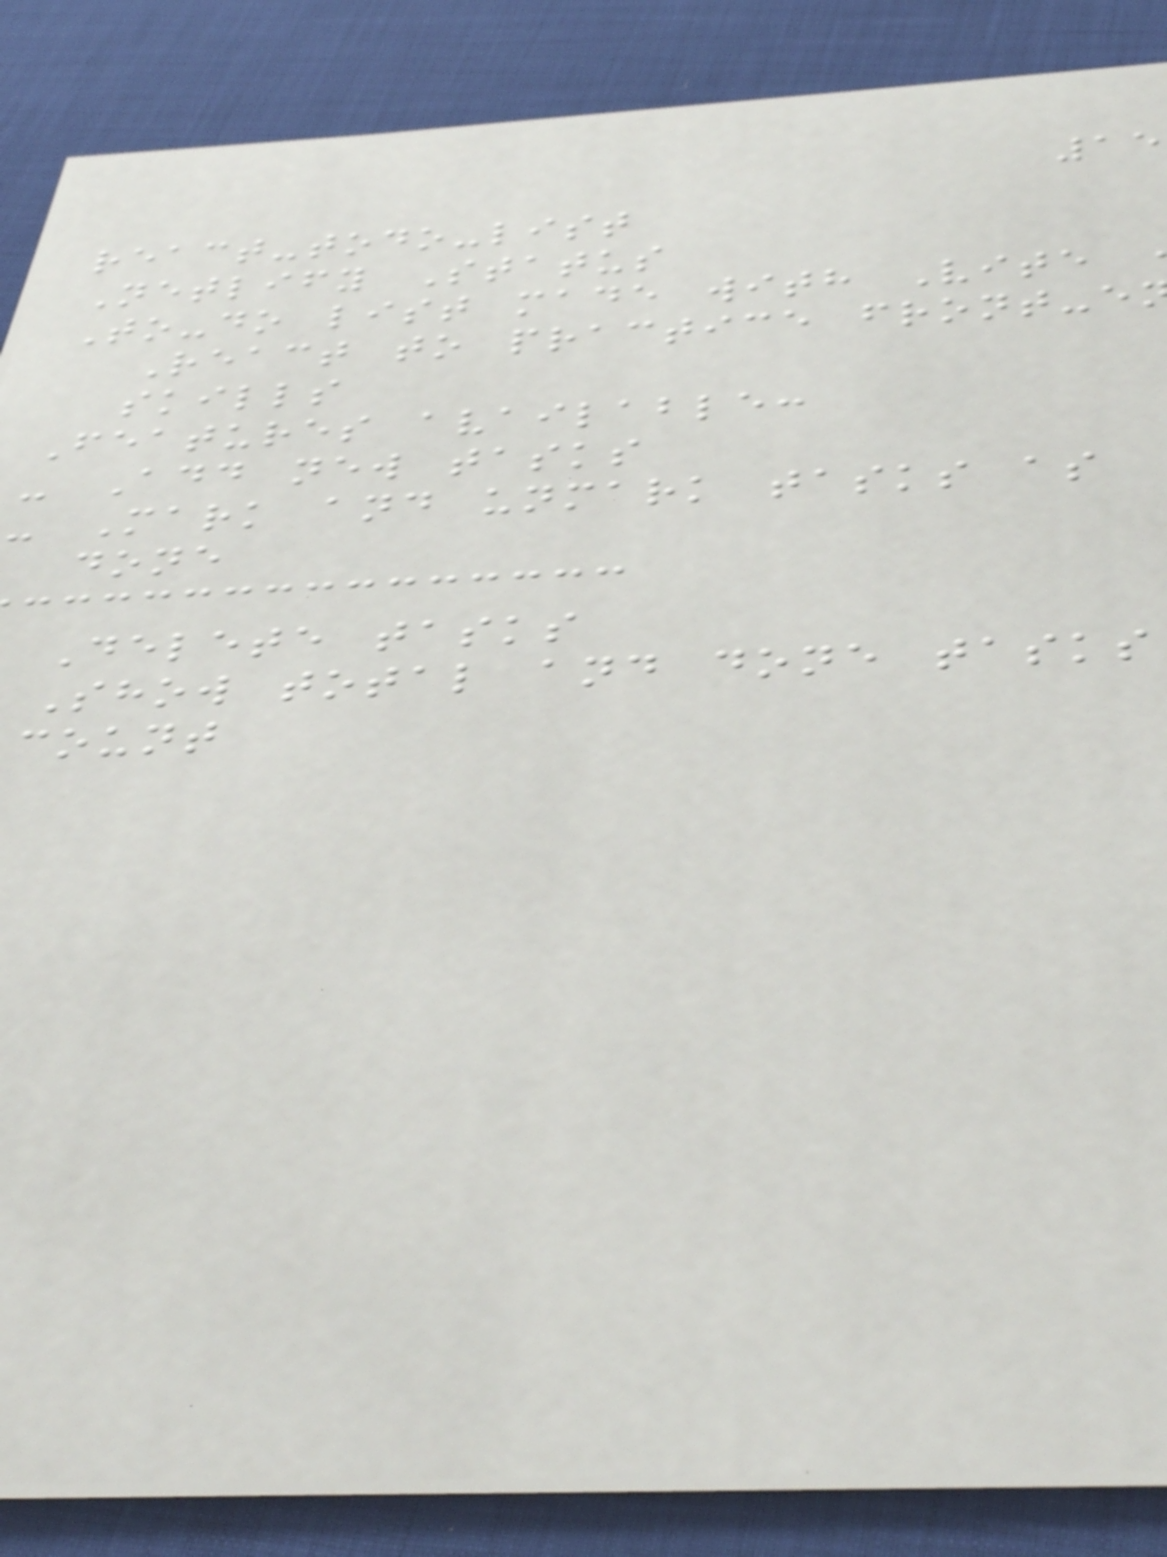react-todo-list
Netlify Status
To-do list made with Vite
React to practice front-e
skills
Features available:
- Add new tasks
- Mark and unmark tasks as
done
Delete tasks
Show total and done tasks
count
